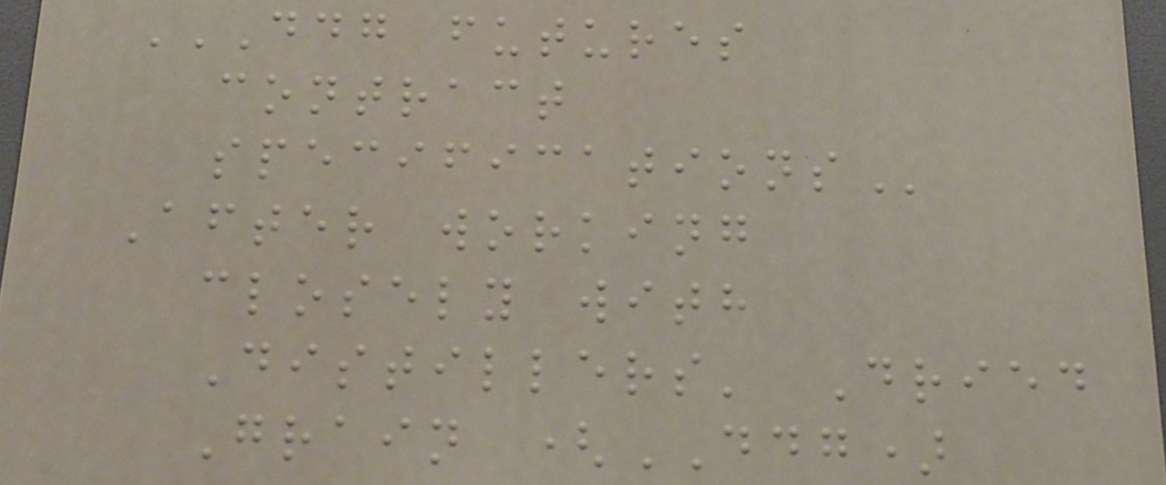DDG FUTURES
CONTRACT
SPECIFICATIONS
After working
closely with
Distillers' Dried
Grain (DDG)
